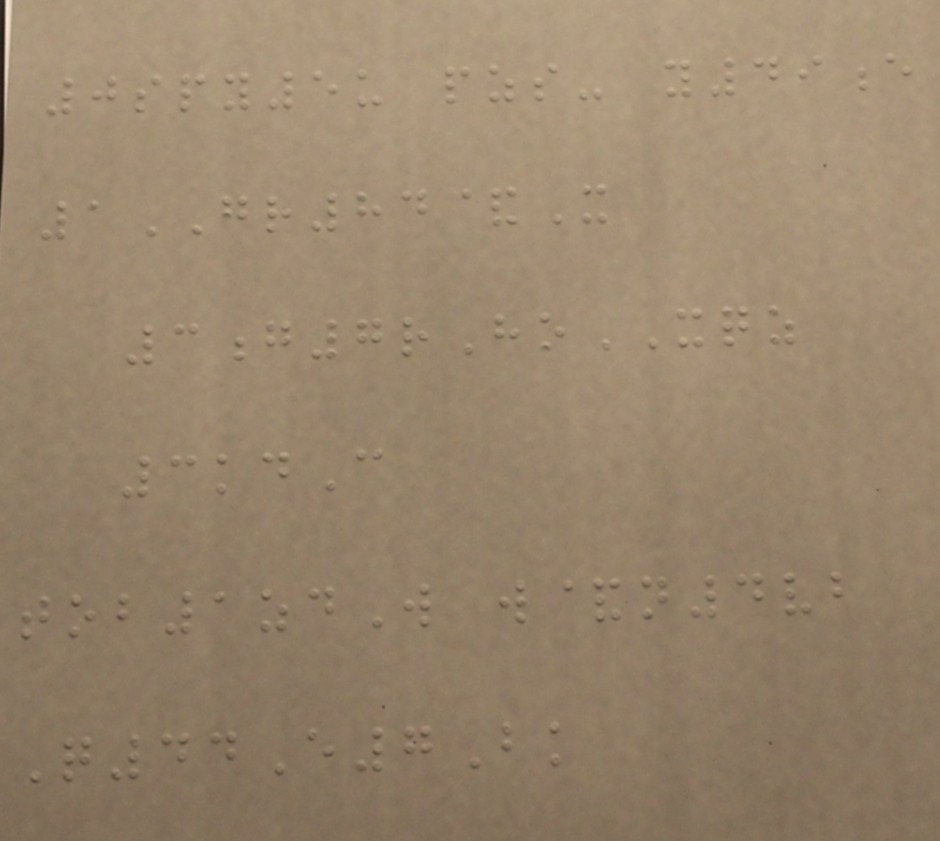0spy5u pzs- y49e
1GR84&X
3g7rHoXQZ
3kdC
tob1zdW w&n4vb
Q44E7Bk
